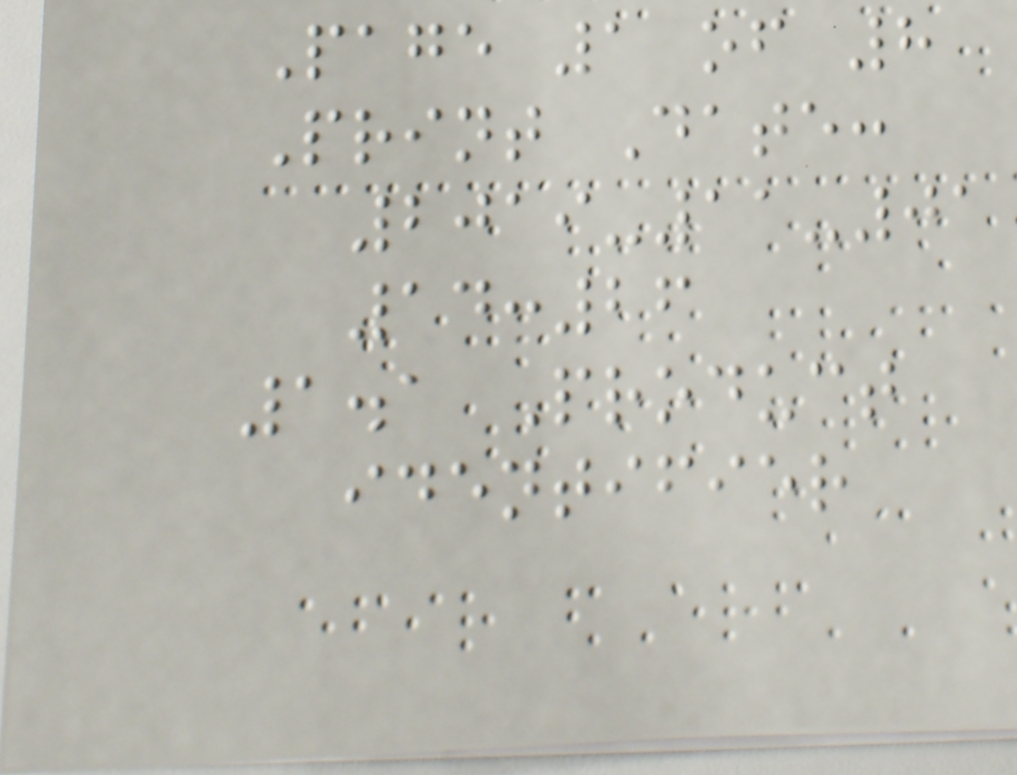Page 1 of 8
Print Date:
2019-11-01
14:26
1.1 Product
identifier
